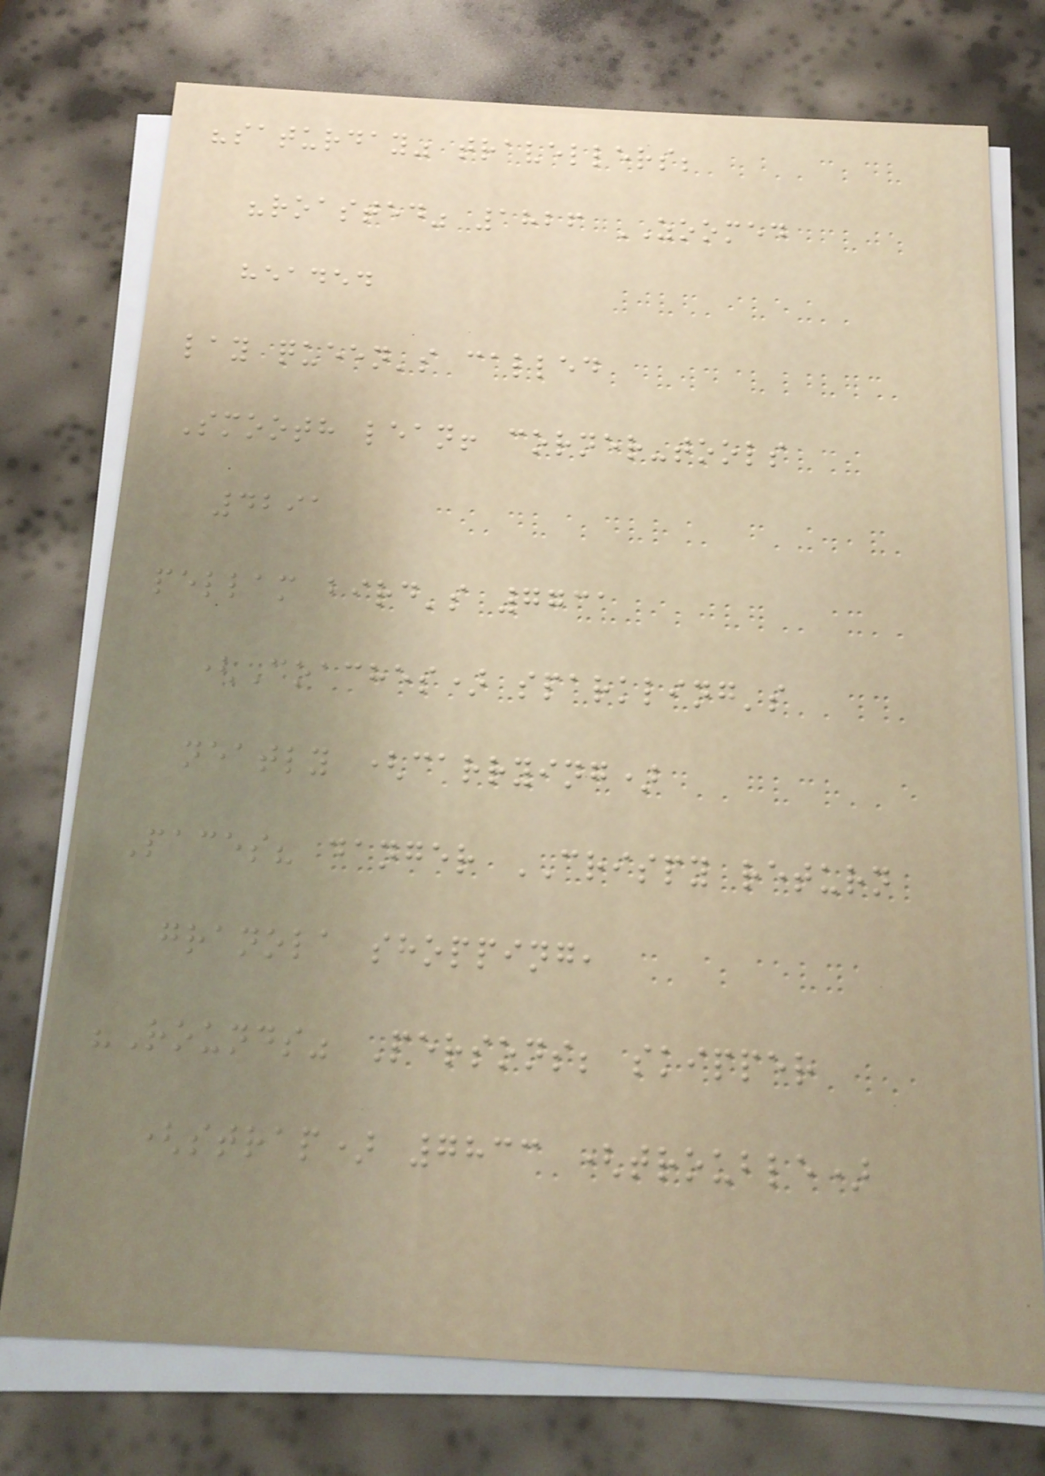"saturday" travellers;
"roasted" 1826 ZOOMED
headed
lay queen's called
Smooth lean! corner-tools
4291
pellam bird's 7731
(Coaches) sparkling's
neatly (carrying)
Paces? danger CRISPY return
granola shopping,
"Rounds" Persons; skipper
(strap) 7833 (trouble)
